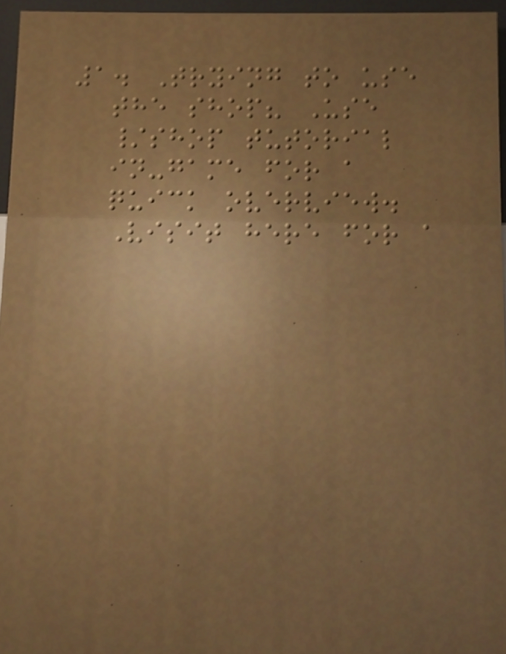1. Trying to use
the shop? Use
/shop tutorial
in-game for a
quick overview.
Visit here for a
